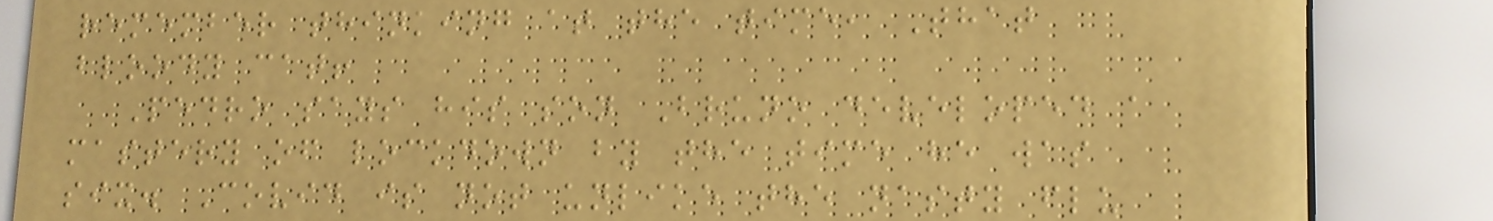remember thinking at the time, That
bloody cat!
Pedro says his son Bruno developed a
mastery of lockdown by the time he was
six. Covid is not unlike the nasty flu
